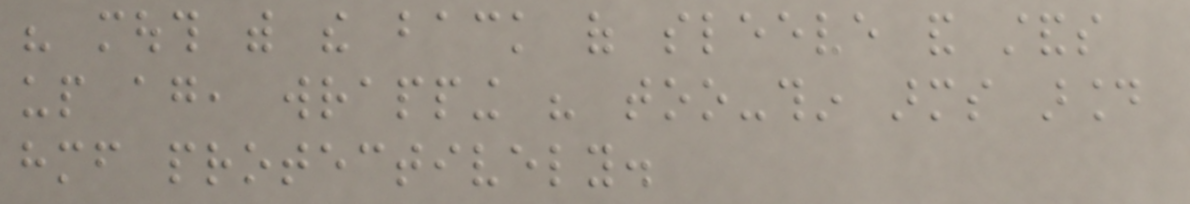his mouth with the back of sleeve and stands
up again, wrapping his too-thin arms around
himself protectively.
